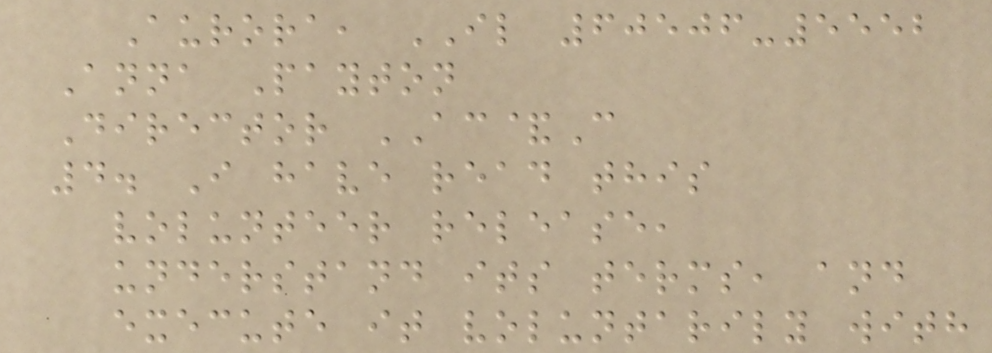Aurora, IL 60506-5552
Anna Payton
Director AC&C
4. I have read this
volunteer release,
understand its terms, and
execute it voluntarily with
